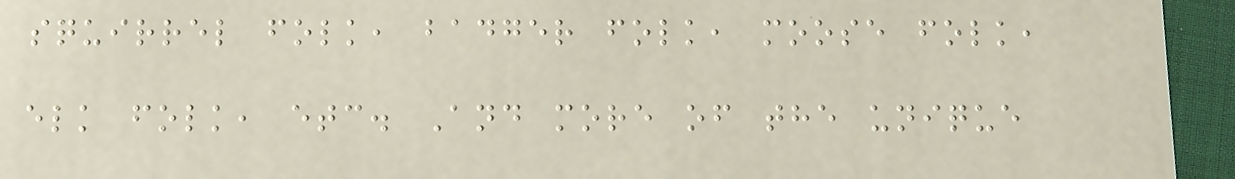squirrel folk, badger folk, moose folk,
elk folk, etc. And more of the unique
